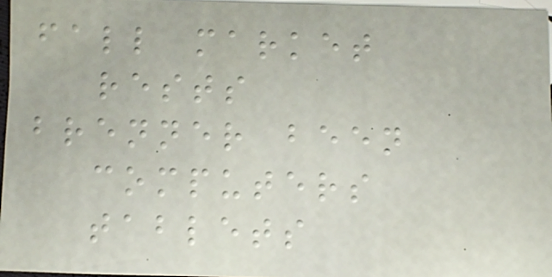fall market
rests
brenner been
computers
tablets
